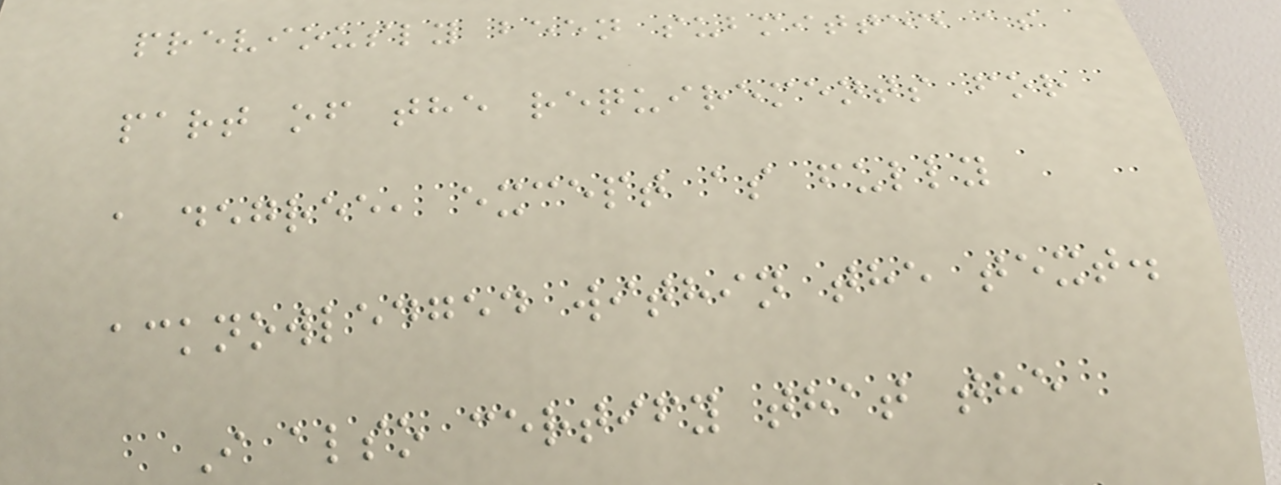previously been submitted as
part of the requirements for
a degree, except as fully
acknowledged within the text.
I also certify that the
